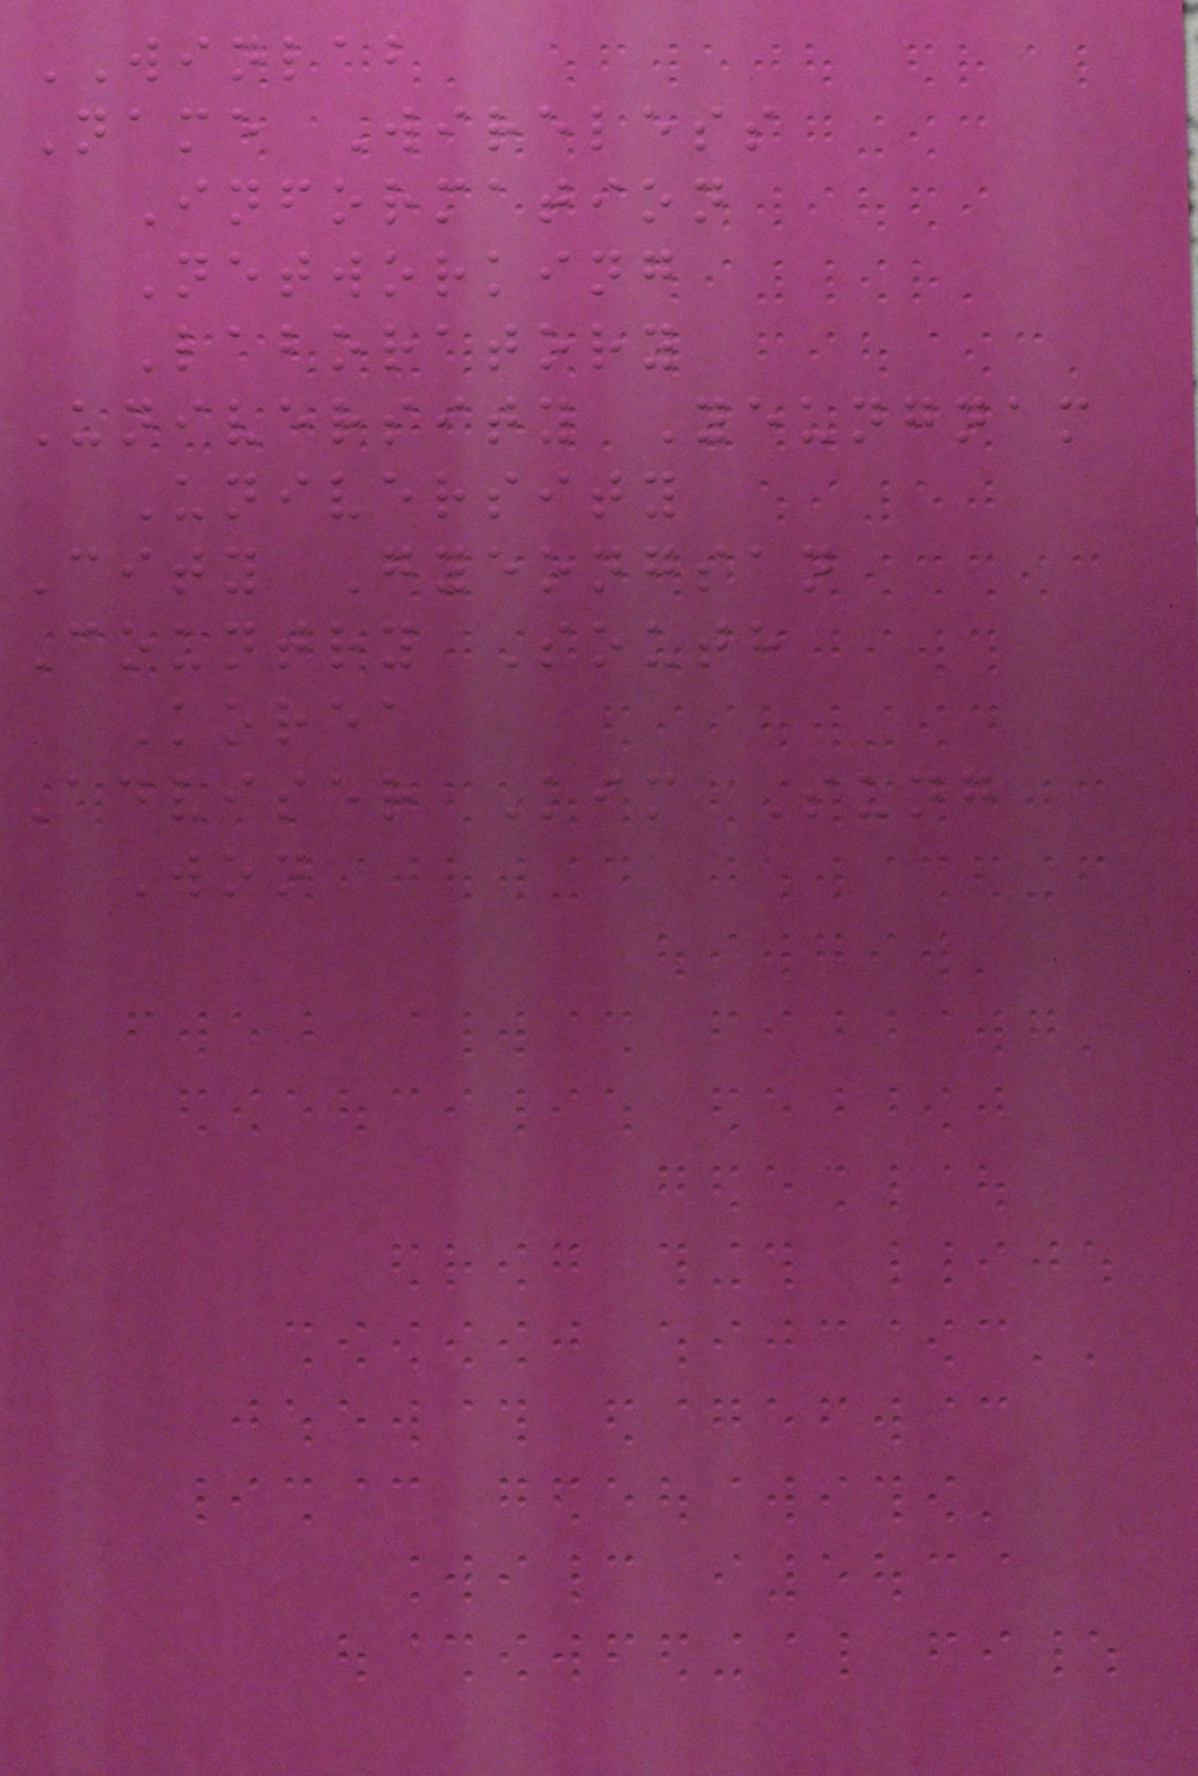WINLAB
Name Wireless
Information
Networking
Laboratory
University Yeungnam
University
City Gyeongsan
Country South
Korea
Adviser Kim Sung
Won
